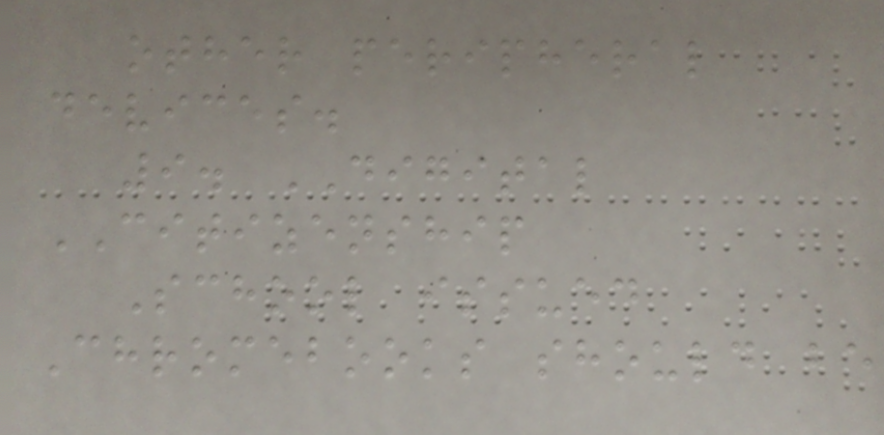other peripheral
devices.
9. DIGITAL
CITIZENSHIP
School issued
Chromebooks should be
